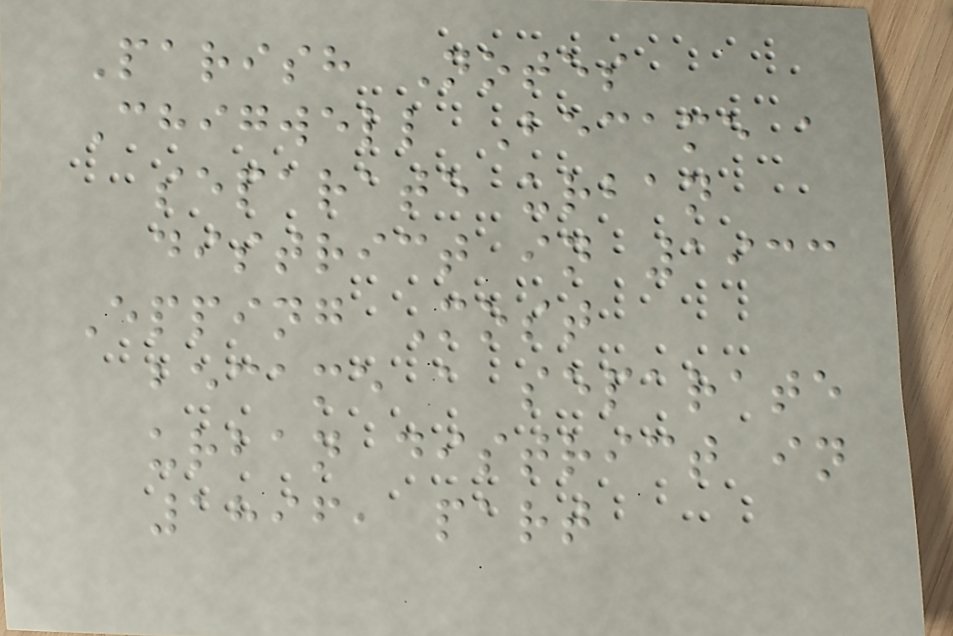Parish Notes
Chigwell Became a
separate urban
district in 1933
Epping Most
became a separate
urban district in
1896, part
